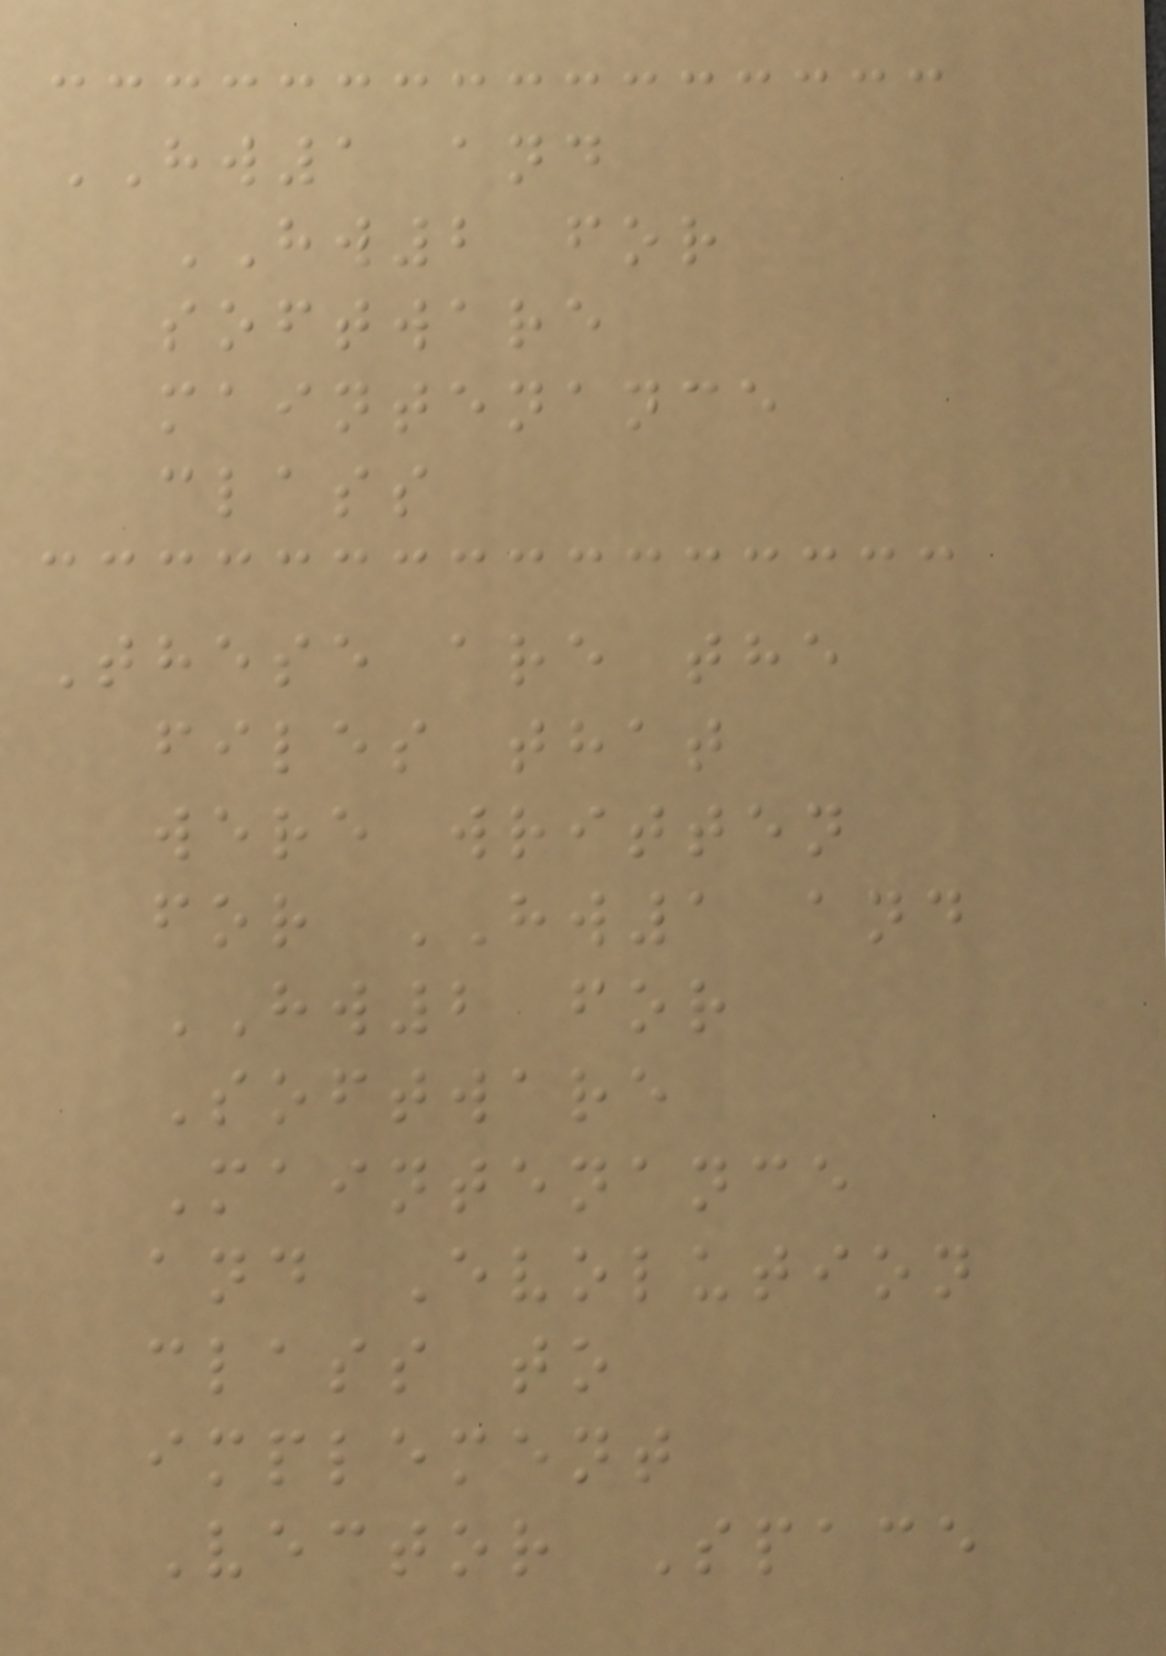HW1 and
HW2 for
software
maintenance
class
These are the
files that
were written
for HW1 and
HW2 for
Software
Maintenance
and Evolution
class to
implement
Vector Space
